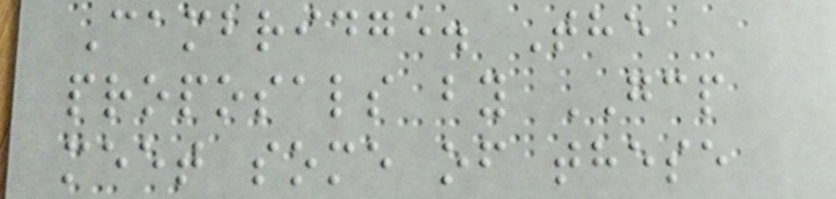Cambridge. The
proposals by GCP
meet some of these
